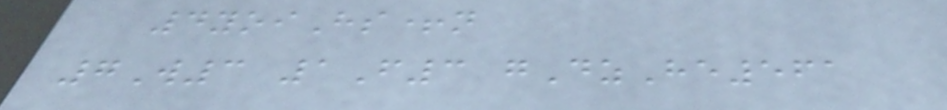4yoiHs+n
7W3 1F3 gDzHe561
